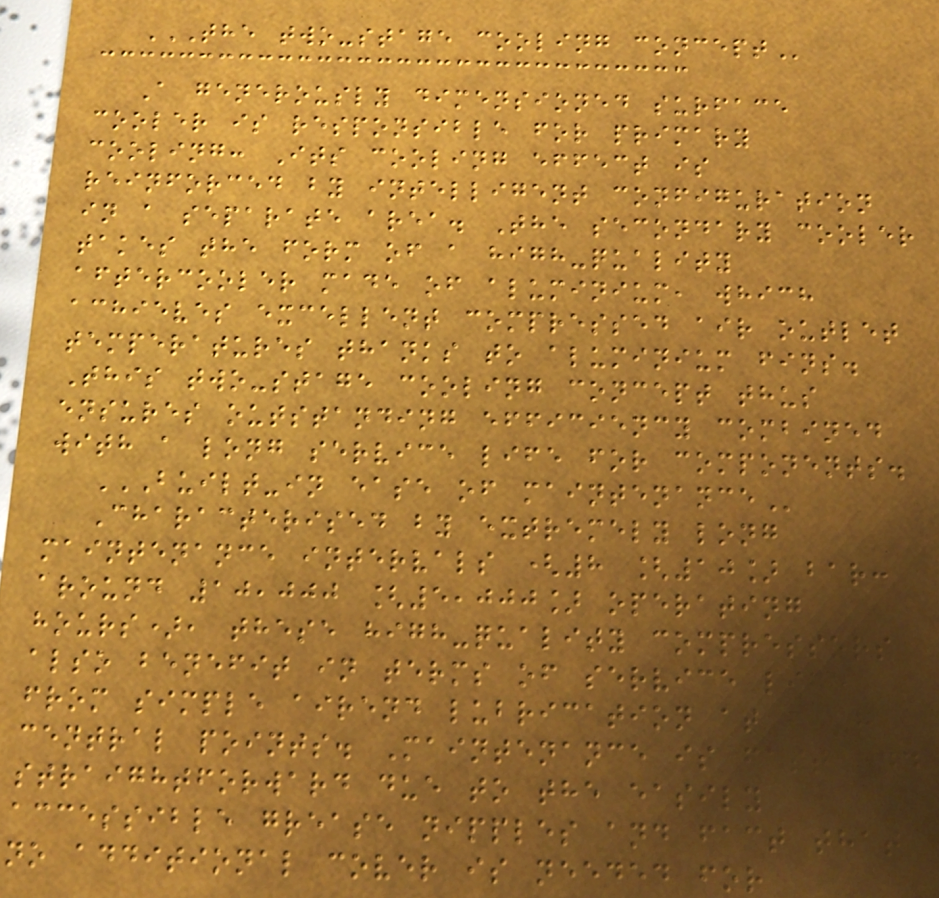THE TWO-STAGE COOLING CONCEPT
A generously dimensioned surface
cooler is responsible for primary
cooling: Its cooling effect is
reinforced by intelligent configuration
in a separate area. The secondary cooler
takes the form of a high-quality
aftercooler made of aluminium, which
achieves excellent compressed air outlet
temperatures thanks to aluminium fins.
This two-stage cooling concept thus
ensures outstanding efficiency combined
with a long service life for components.
BUILT-IN EASE OF MAINTENANCE
Characterised by extremely long
maintenance intervals (8 [10] bar:
around 10,000 [5,000] operating
hours), these high-quality compressors
also benefit in terms of service life
from simple airend lubrication at four
central points. Maintenance is fast and
straightforward due to the easily
accessible grease nipples and fact that
no additional cover is needed for
